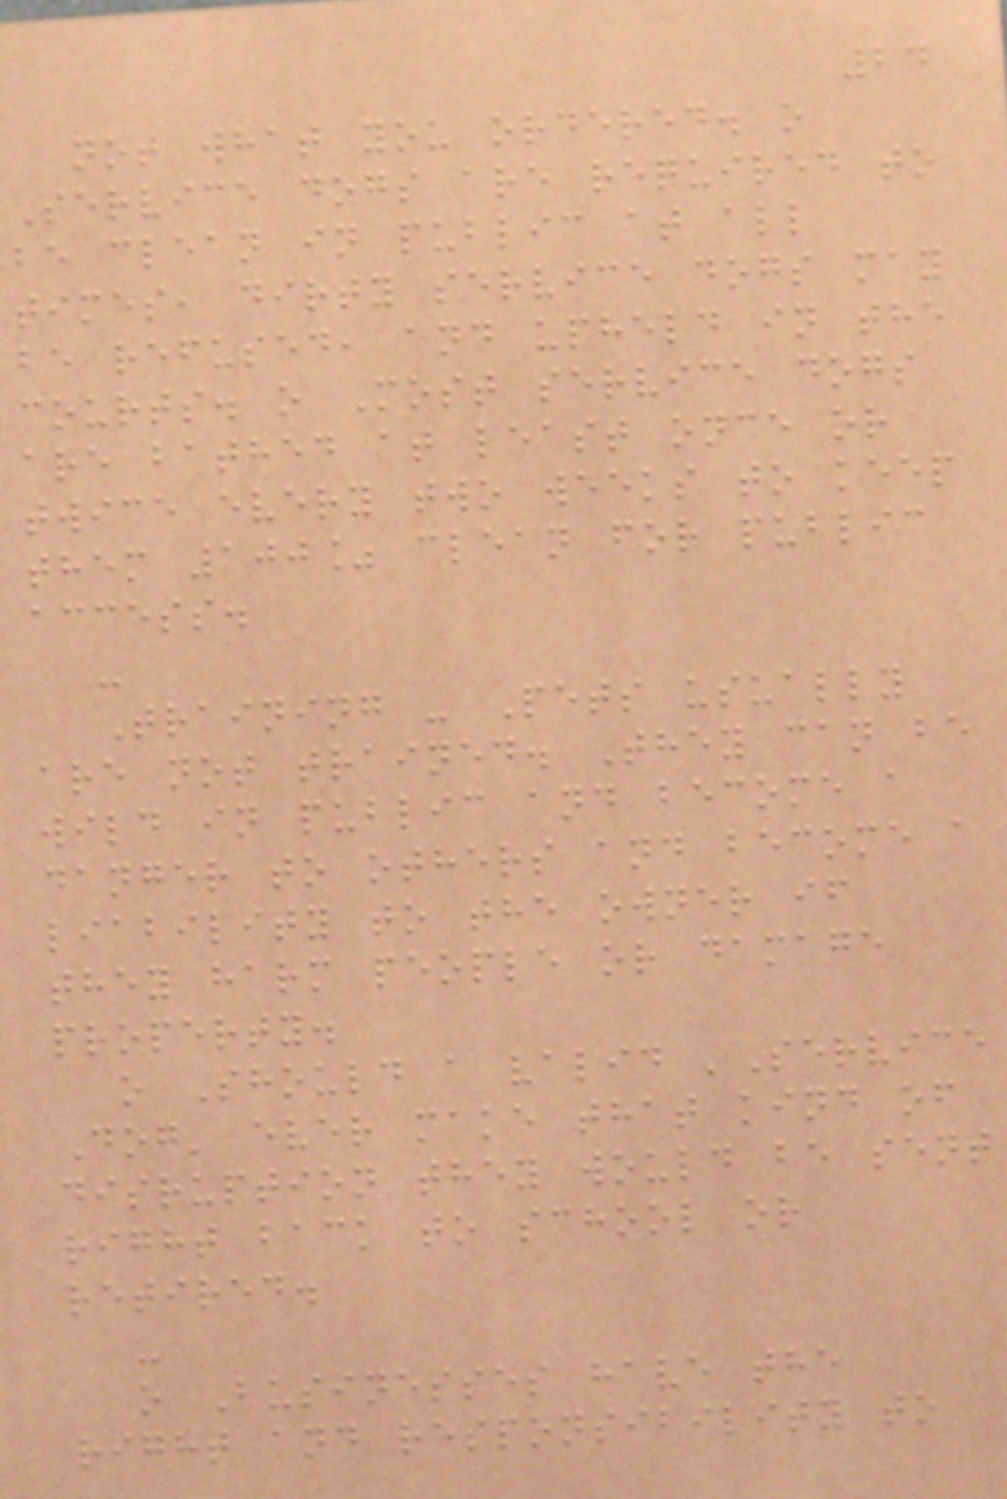24
not what you ordered. o
Service dogs are required to
be clean in public at all
times, dirty service dogs may
be refused, and upheld in the
courts. o Most service dogs
are bathed at least once or
twice every two weeks to keep
them 100% clean for public
access.
-
Training - Pets usually
are not trained. They can be
wild in public and become a
danger to others and become a
liability to the owner if
they harm people or damage
property.
o Should a valid 'Service
Dog' ever make that kind of
disruption they would be sent
right back to school or
retired.
-
o Businesses have the
right and responsibility to
